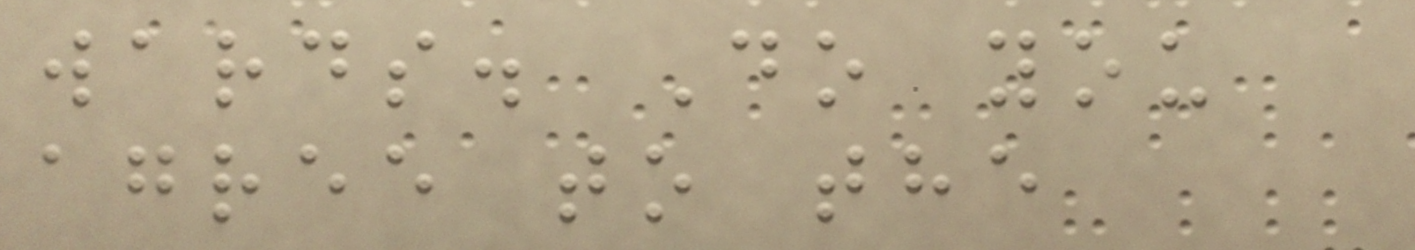wards. Do you
agree to the
